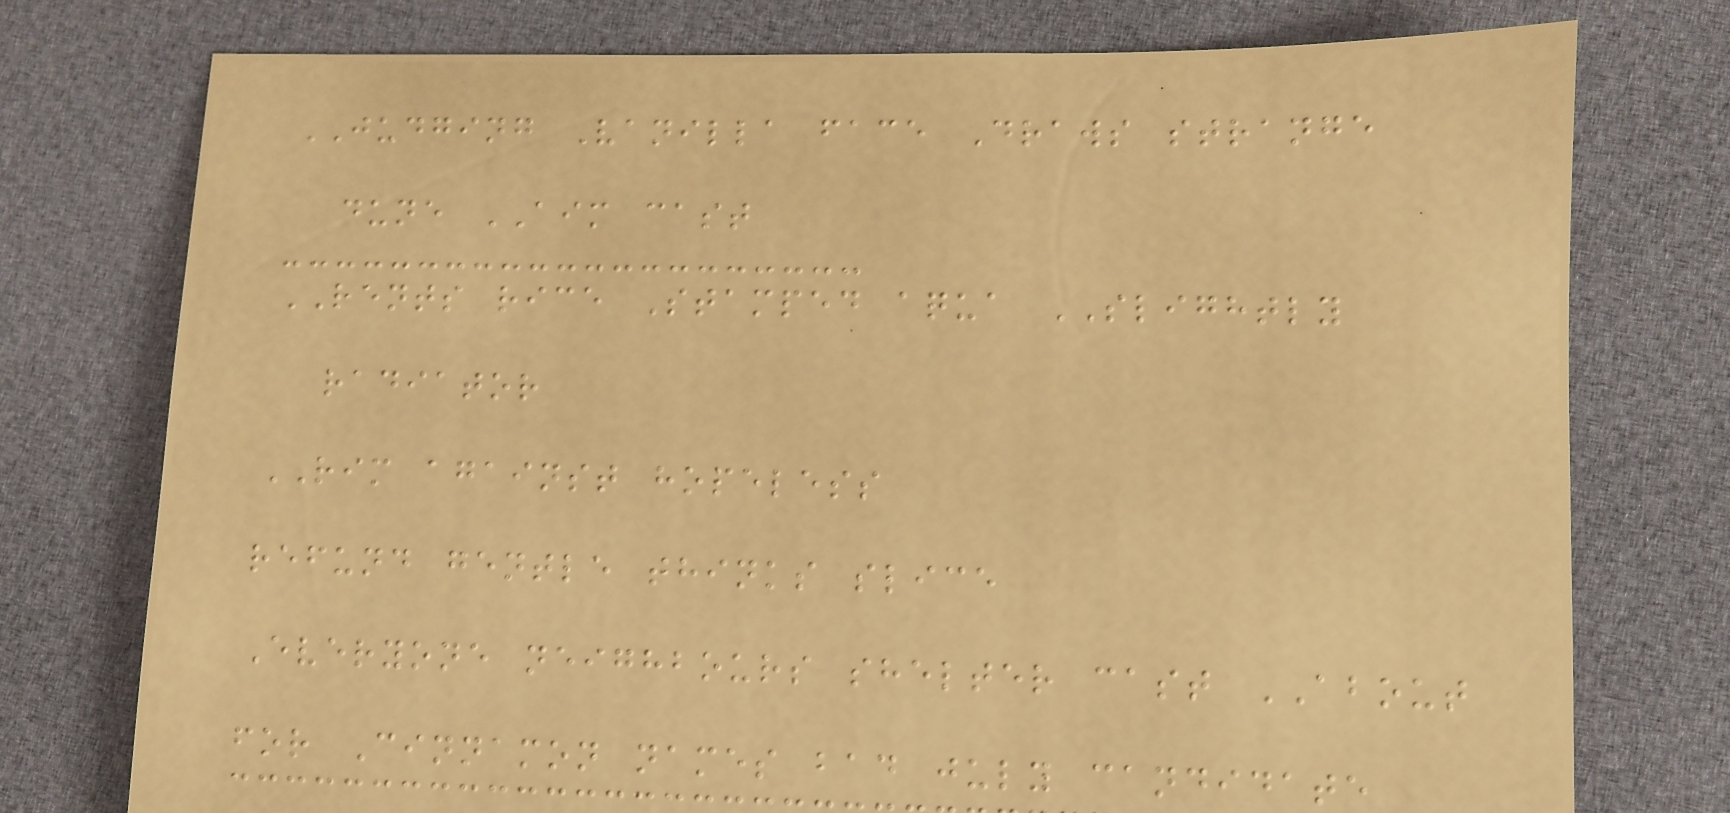JUDGING Vanilla face Draws strange
dune AIM cast
RENTS rice Stamped aqua SLIGHTLY
radiator
RIM against hopeless
refund gentle thinks slice
Everyone neighbours shelter cast ABOUT
for Cinnamon names bad july candidate
